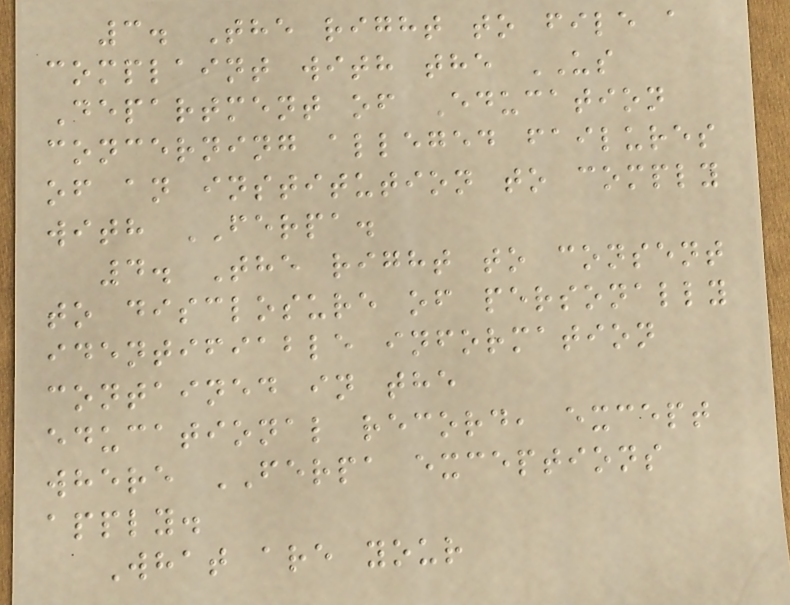3. The right to file a
complaint with the US
Department of Education
concerning alleged failures
of an institution to comply
with FERPA.
4. The right to consent
to disclosure of personally
identifiable information
contained in the
educational record, except
where FERPA exceptions
apply.
What are your
